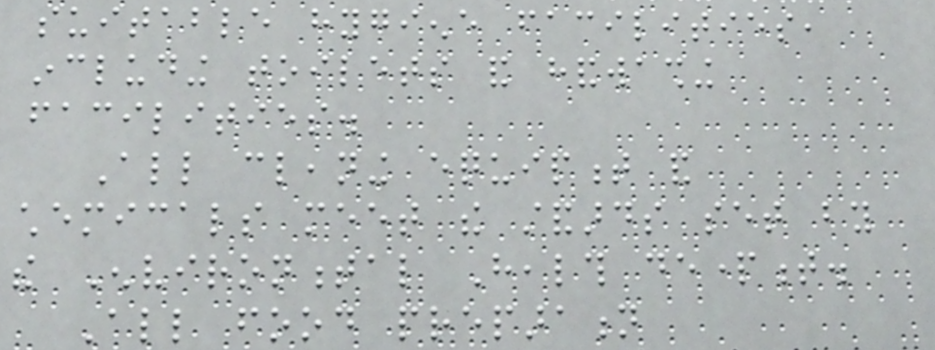suitable hygiene facilities,
including toilets and handwashing
facilities.
All cleaning equipment and
chemicals meet the standards set by
the Environmental Health department.
All food preparation
